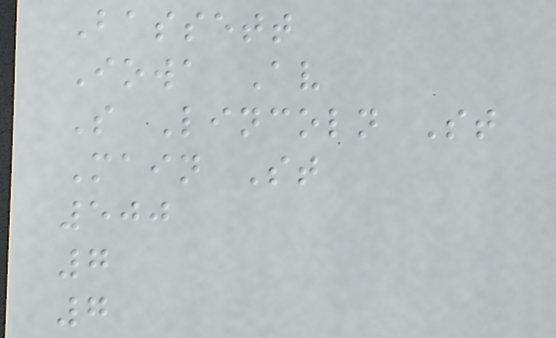Bassett
Iowa Av
S Lincoln St
Main St
500
7
7
